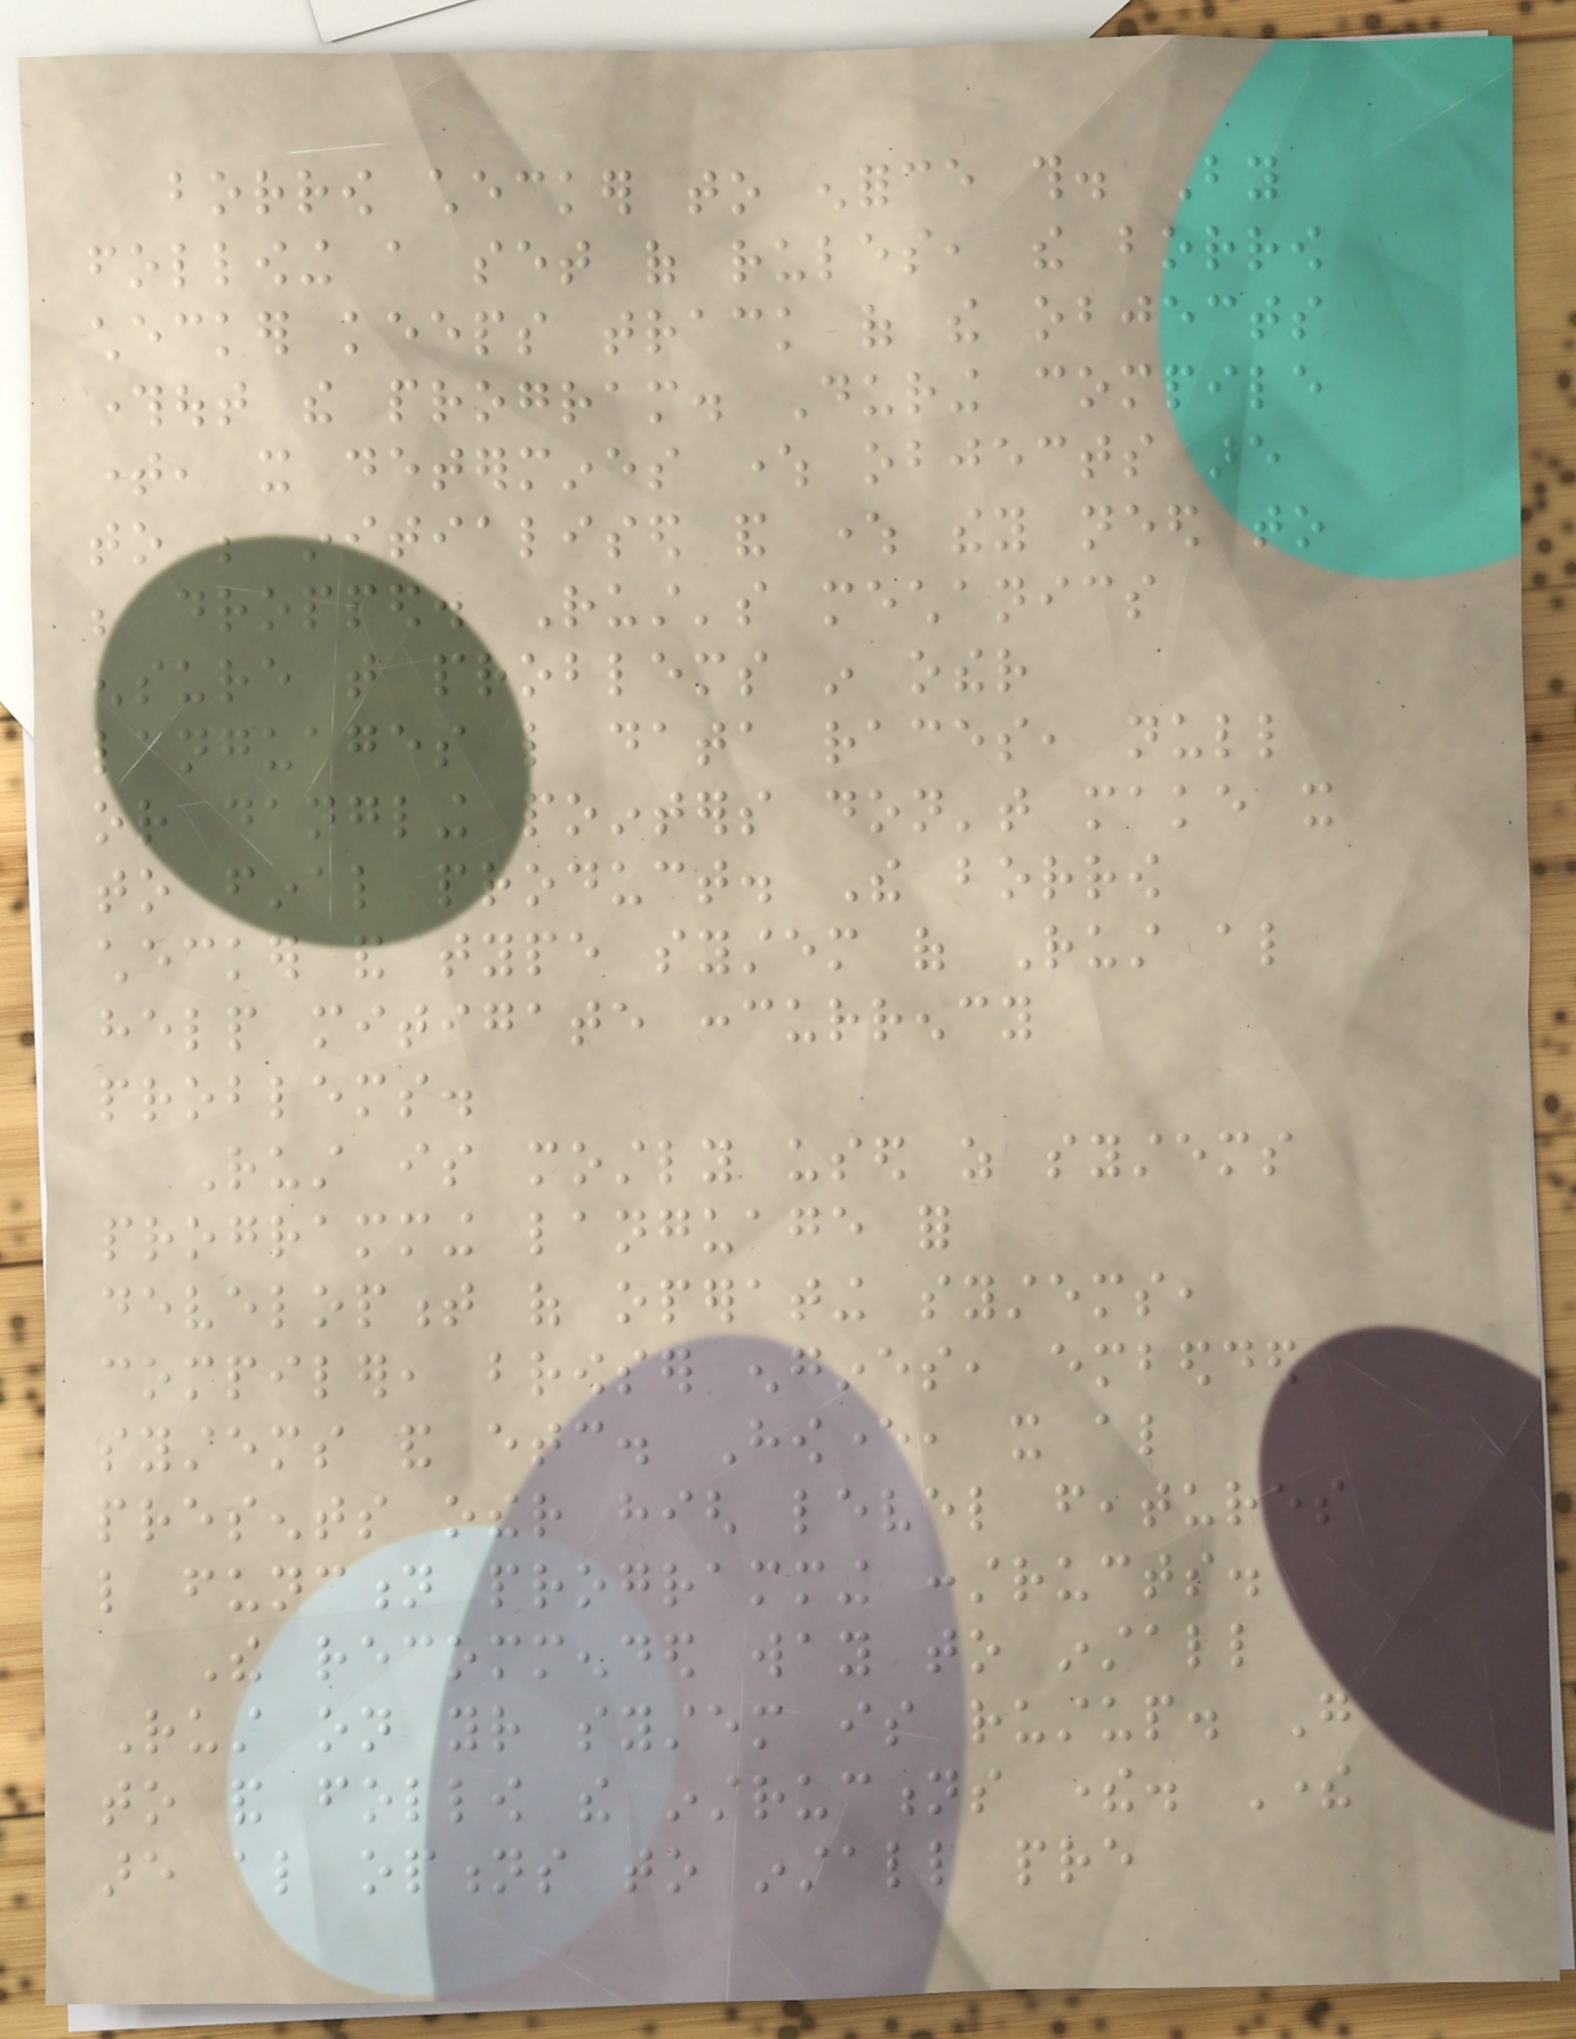borrow checker to enforce this. By
following a set of rules, the borrow
checker keeps track of the objects
throughout the program. During compile
time, it determines where objects are
to be initialised and where they need to
be dropped. Rust's mechanics
ensure that problems in other
languages like data races, null
or dangling pointers don't make it
to final product. The borrow
checker and type system of Rust also
help mitigate concurrency
problems.
Rust is mostly used as systems
programming language for
development of operating systems,
compiler, browser engines, embedded
systems and etc. However, it also
presents other high level features
like function programming constructs.
The recommended way to install
Rust on your system is rustup. Go
to and follow the instructions there. There
are also options to install pre
